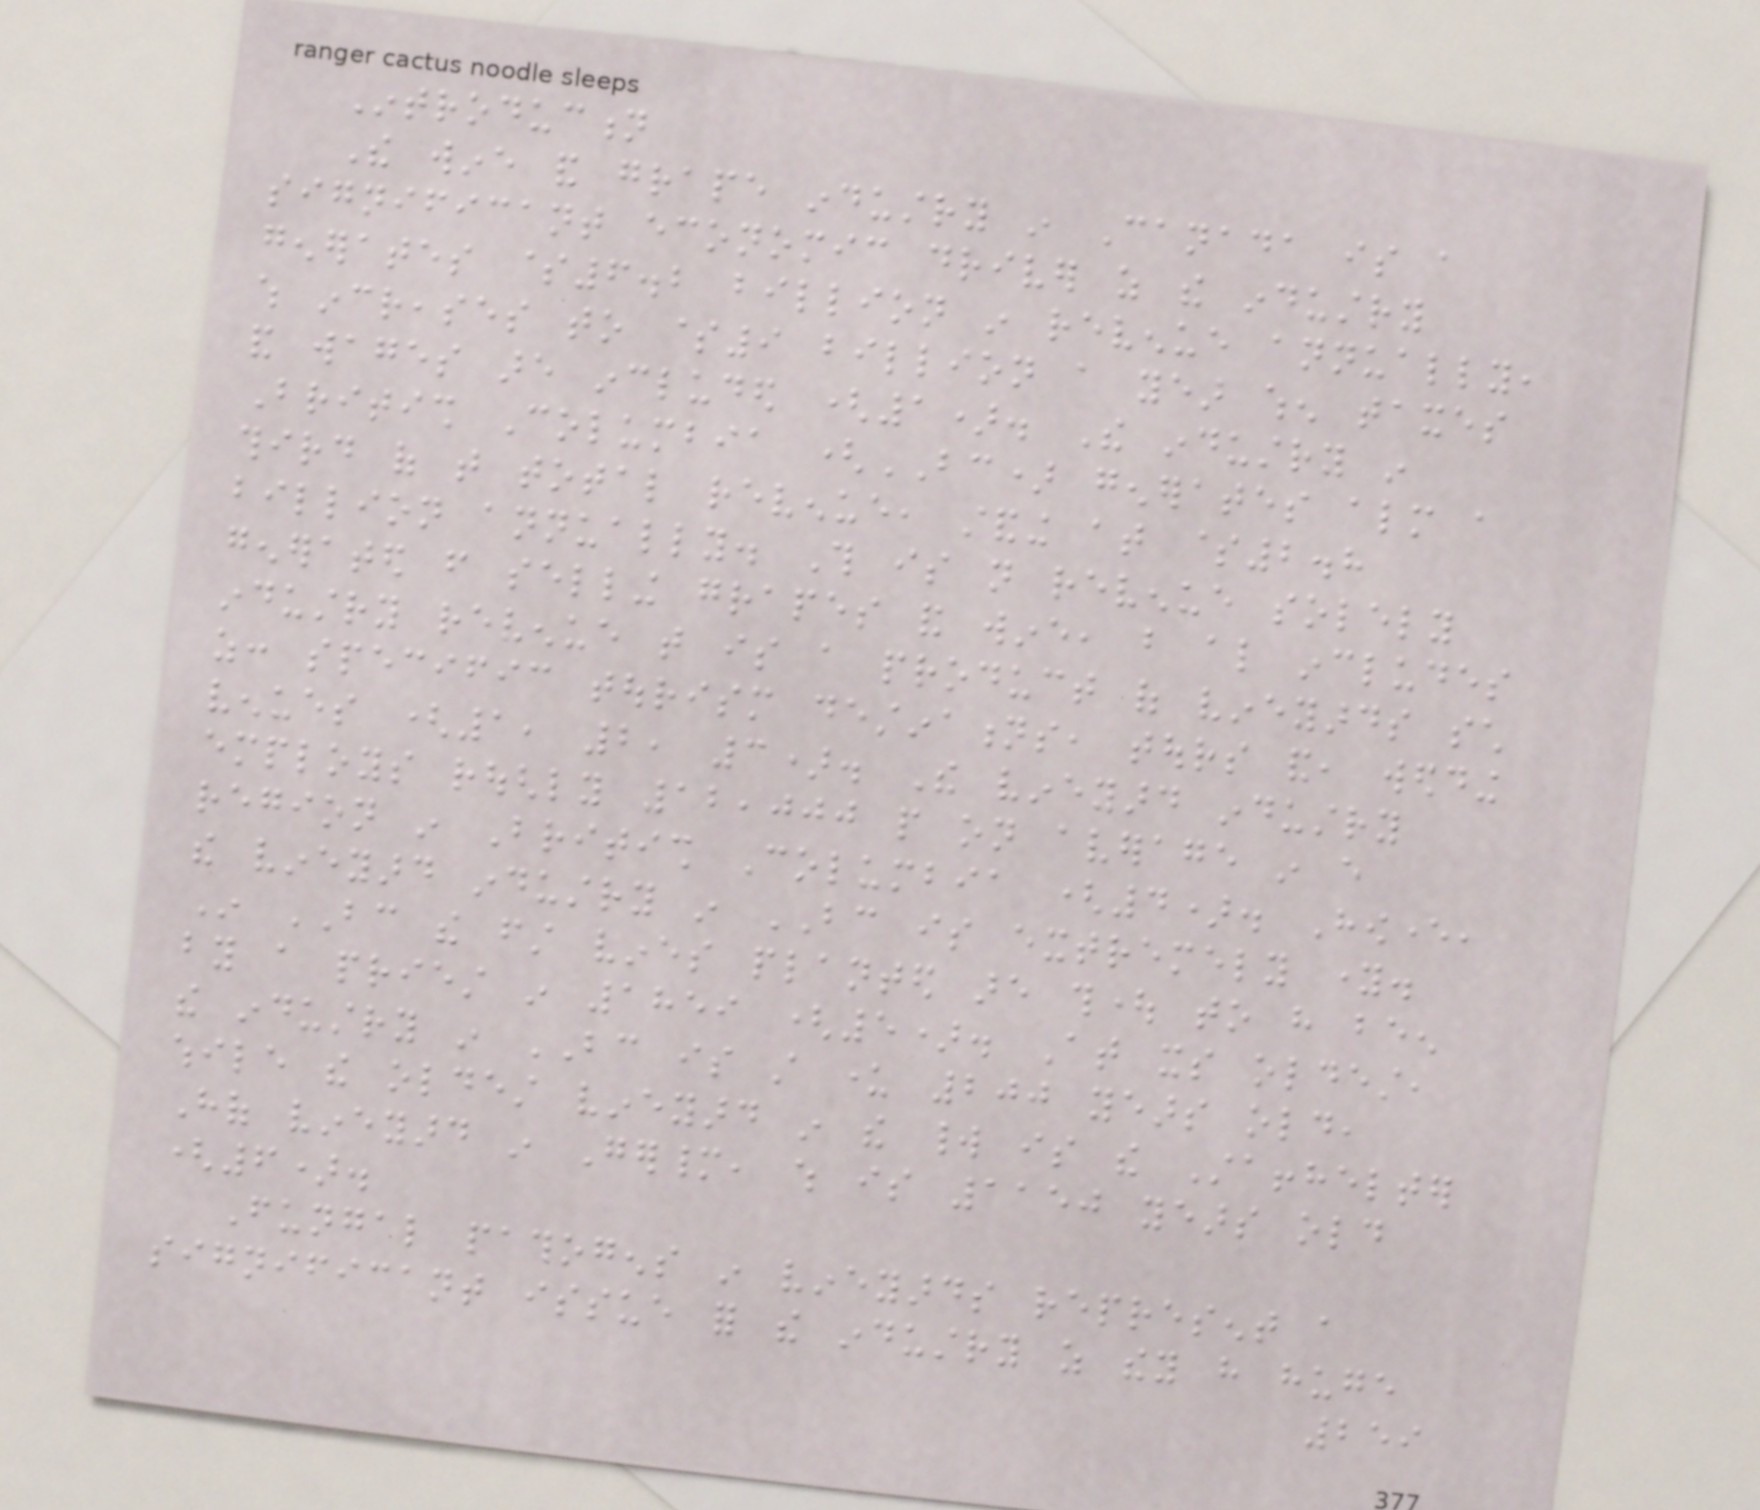Introduction
The wine and grape industry in Canada is a
significant economic driver as the industry
generates $6.2 billion in revenue annually,
which increases to $9 billion a year when taxes
and wages are included (1). The industry in
British Columbia (BC) generates almost a
third of that total revenue, standing at $2.8
billion annually. This is not revenue solely
generated from selling grapes and wine, but also includes
industry revenue that is a product of vineyards such
as: specific tourism destinations, tours and, wedding
venues (1, 2, 3). The vineyard industry
employs roughly 12,000 people on average in every
region in British Columbia (4). However,
the vineyard industry in BC is extremely young.
In BC the first vines planted are thought to have been
by a priest in 1859 (5). At its oldest,
the industry in BC is still under 200 years old,
while the oldest vineyard in the world is the Staffhelter
Hof vineyard in Germany, which is 1150 years old
(6).
Fungal pathogens in vineyards represent a
significant issue for the industry as they have huge
259
